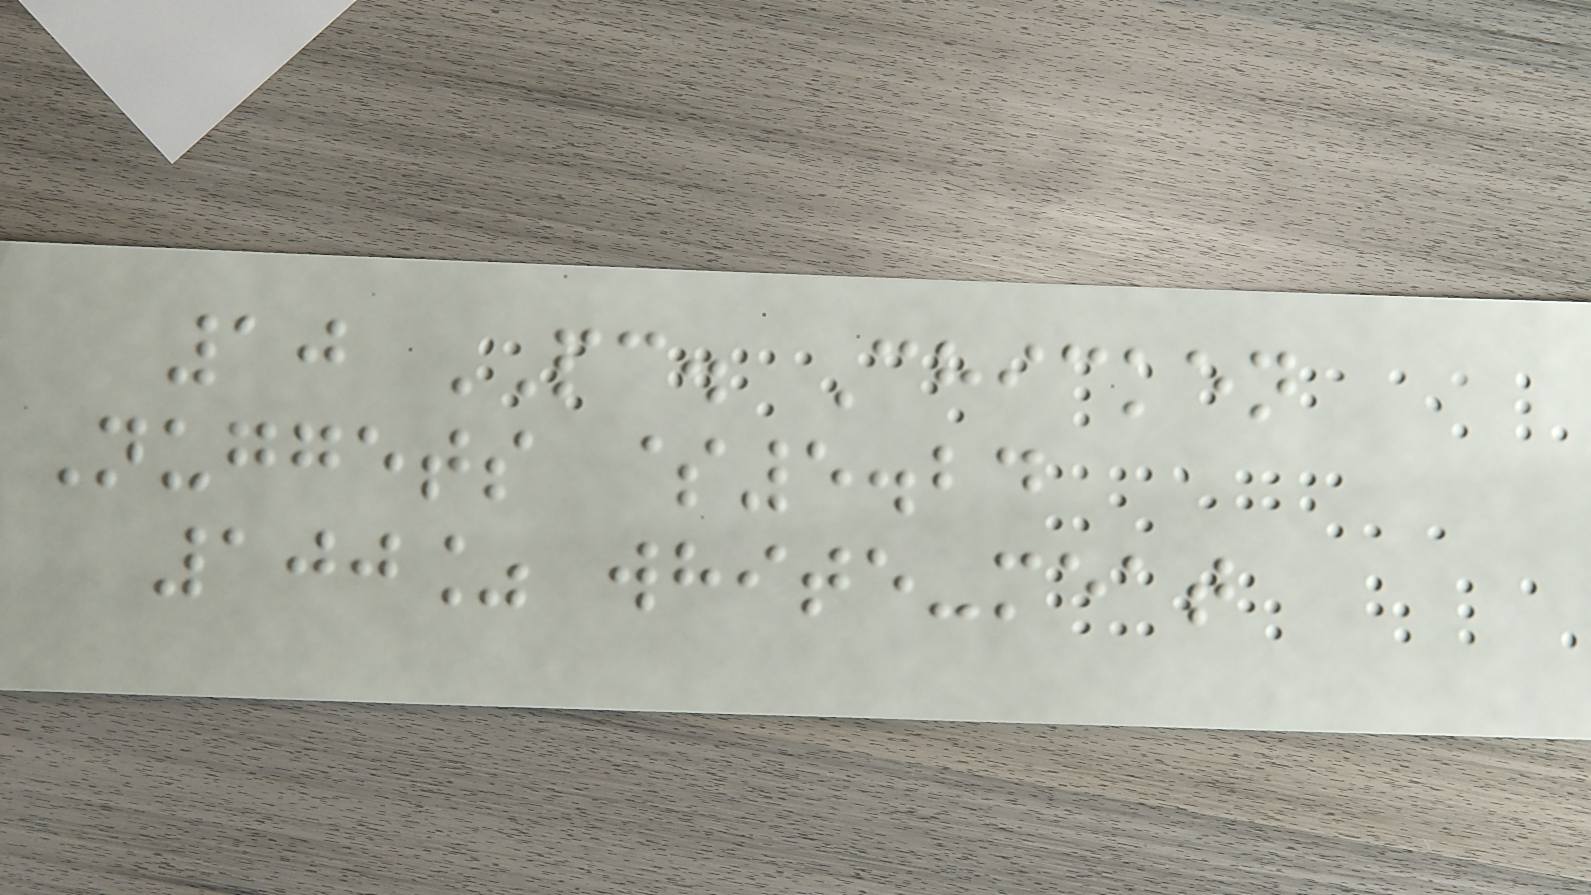10 PC. Chicken
Nuggets $5.24
100% white-meat
